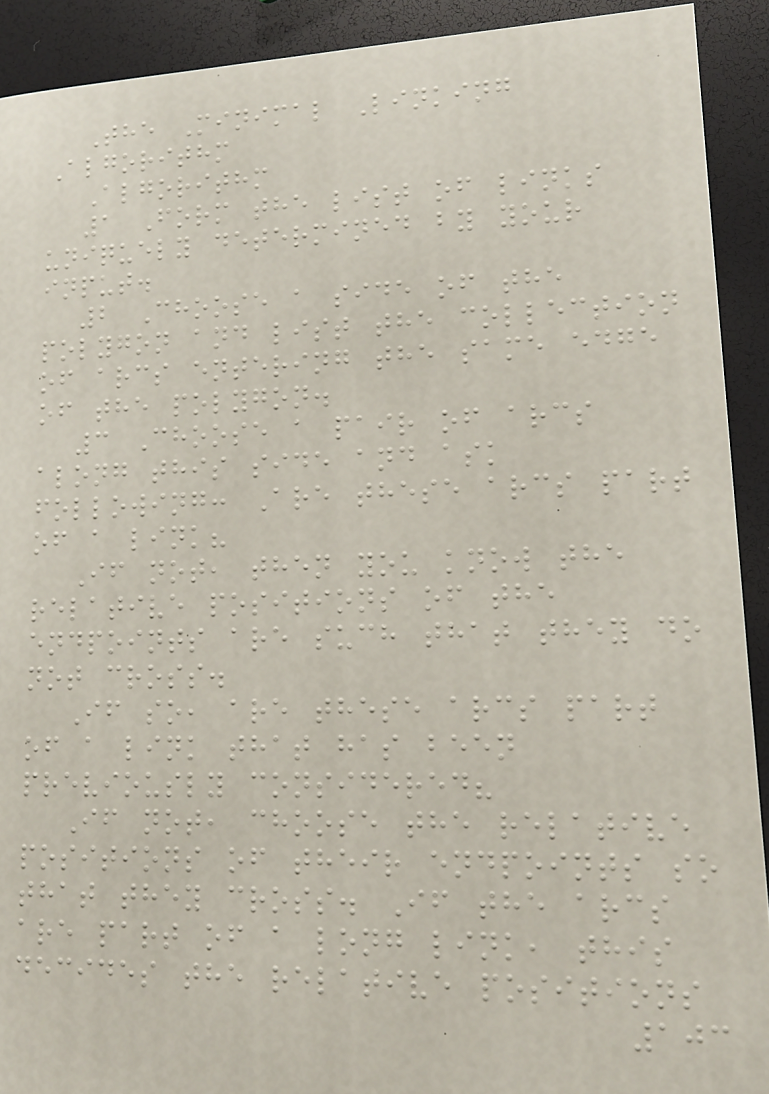The Minimal Linking
Algorithm
Algorithm
1 Form the list of links
uniquely determined by your
input.
2 Choose a side of the
polygon and list the collection
of arcs entering the same edge
of the polygon.
3 Choose a pair of arcs
along this side and ask
following: Are these arcs part
of a link?
If not, then you know the
relative positions of the
endpoints are such that they do
not cross.
If so, are these arcs part
of a link that has been
previously considered?
If not, choose the relative
positions of their endpoints so
that they cross. If the arcs
are part of a long link, this
decides the relative positions
103
